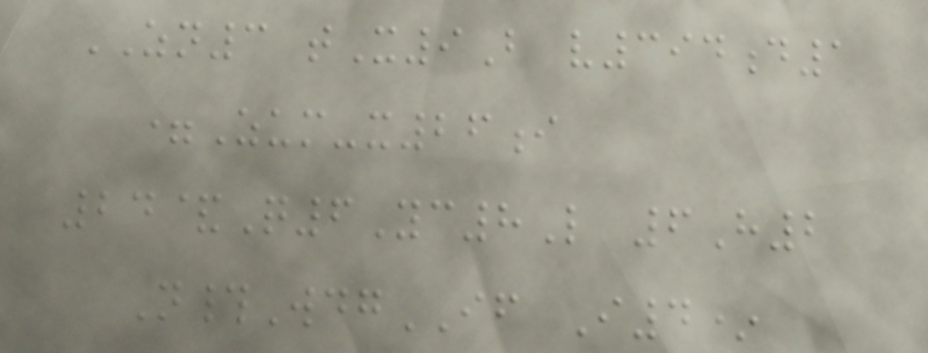ZN3 tX9B v394d1
=Zum-x26i
24&Q6Yc8L 6H2
N#WdgIF I4*
